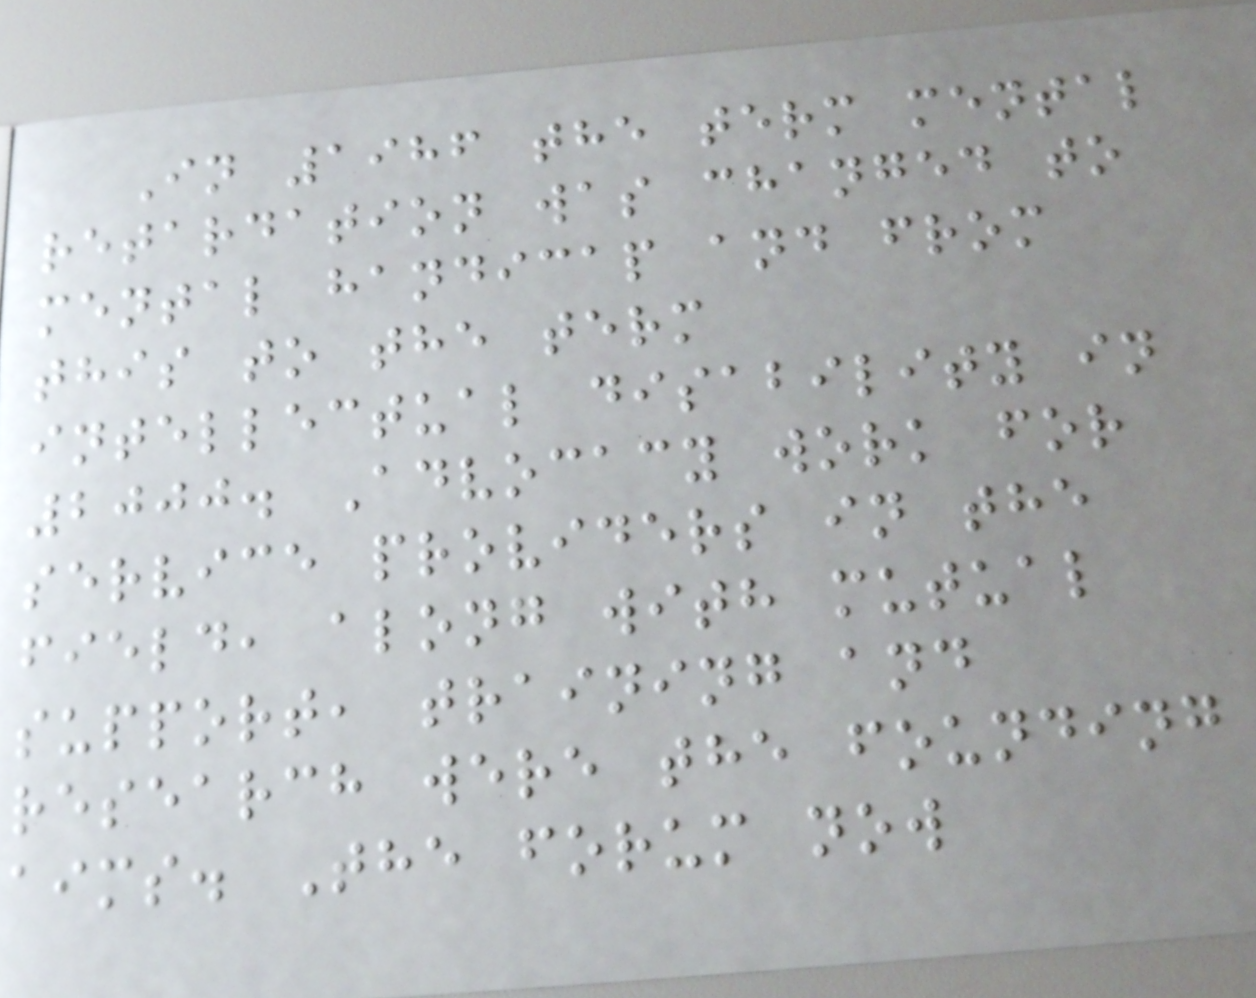In 1986 the term mental
retardation was changed to
mental handicap and from
this to the term
intellectual disability in
2000. Advocacy work for
service providers in the
field, along with mutual
support, training and
research were the founding
aims. The forum now
